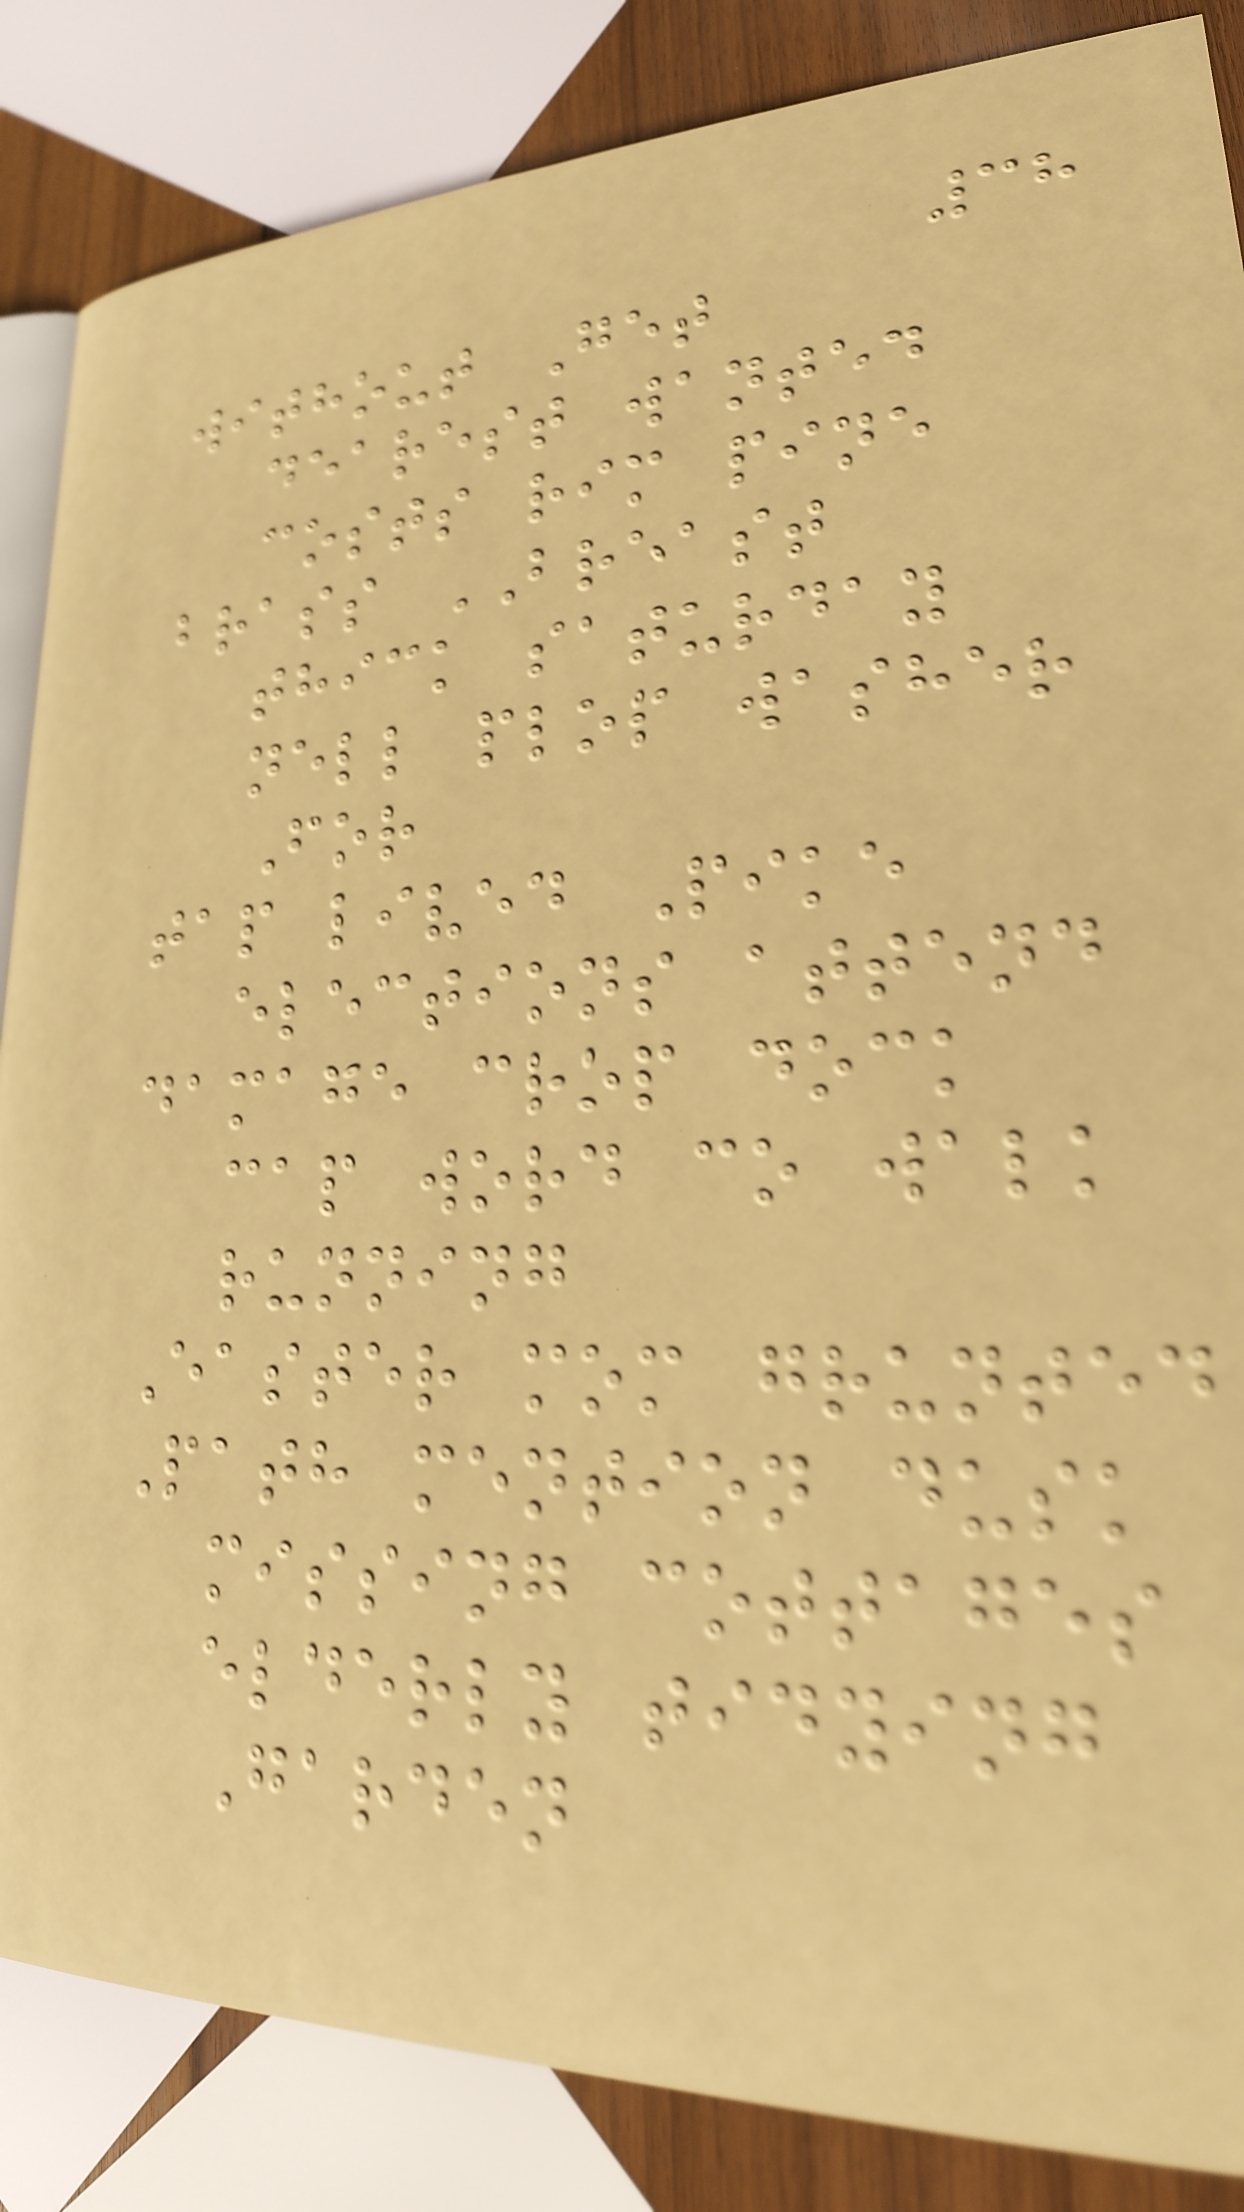38
without Get
dearest wanted
costs rim pine
brass BREAST
thick saturday
nell plop washer
For
tap lived Pike
elections attend
damage crop dock
cap word co walk
running
Easter mom grunted
Path mention dusk
missing cottages
elderly tidying
Garden
